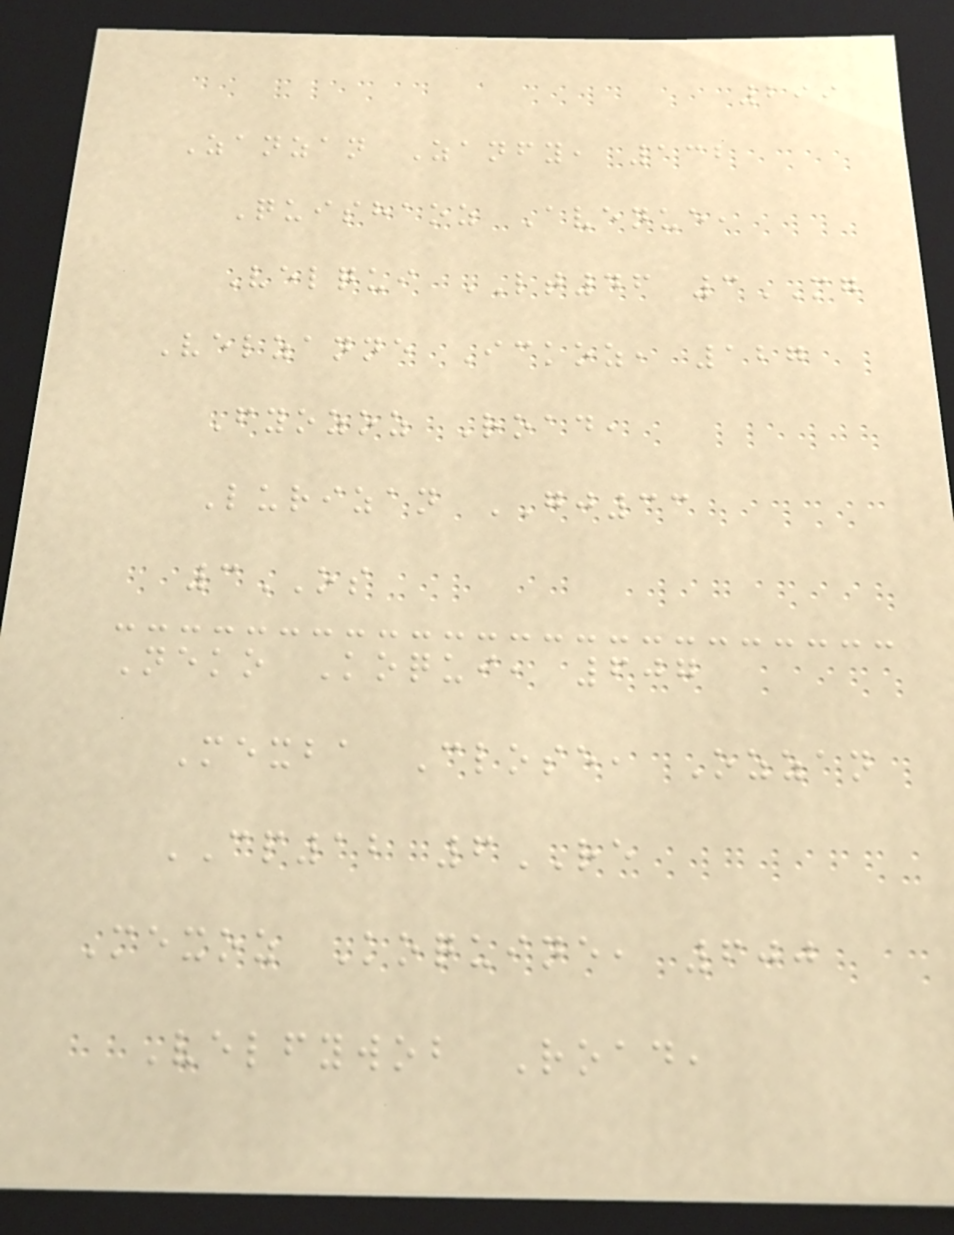299
Zanzan Zanfy, 132
Quishaoz Avenue,
Velqui LT46 3MG
Velzanne Ickoz, 127
Fyozoz Road,
Lurizan GJ33
3OS
Neko Koqui, 607
Mexba Close, Ozzan
CP12 6RE
Mexoz Koquine, 600
Velfywob Road,
